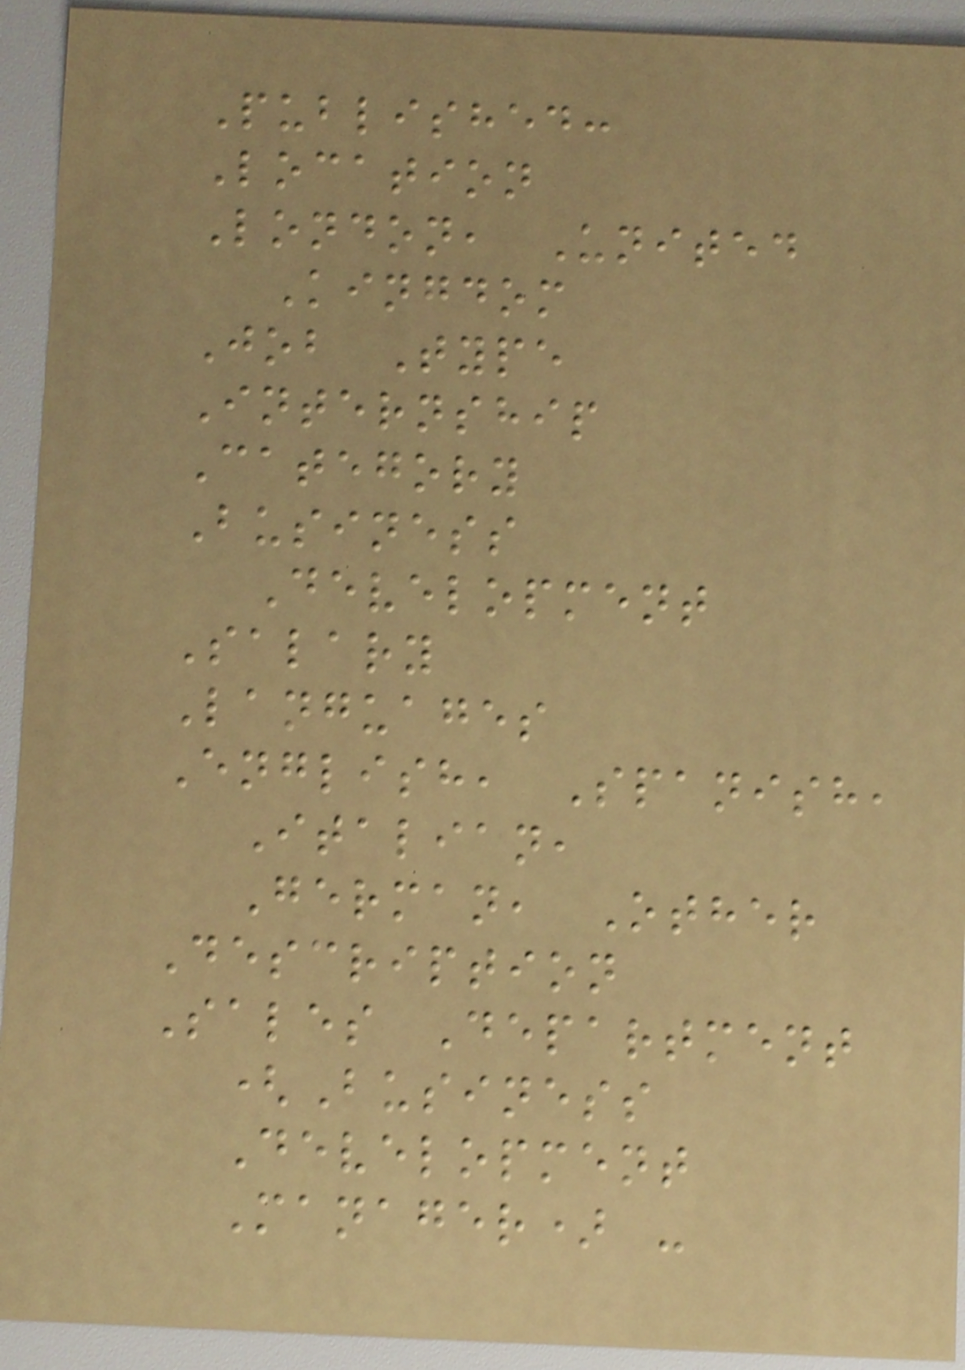Published:
Location
London, United
Kingdom
Job Type
Internship
Category
Business
Development
Salary
Languages
English, Spanish,
Italian,
German, Other
Description
Sales Department
(Business
Development
Manager) -
